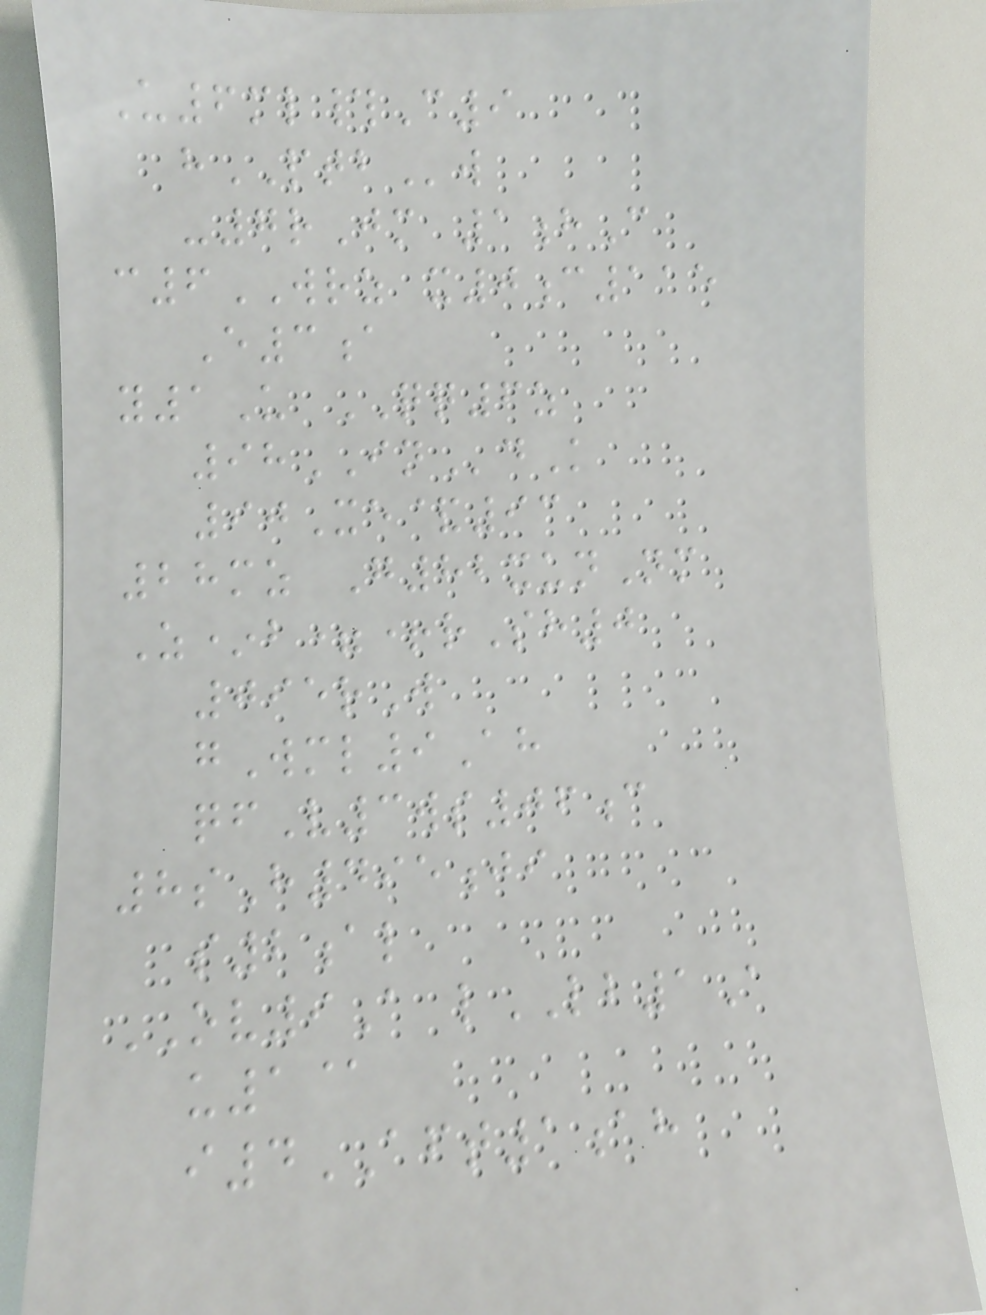U6ml#C9
hPTBw
-7rJm 1hC
c6WRZ x0c115
E3a
y1U QQ6z
98INdK
90Xe&93
28mz G82xunNm
Z*b=+rSh0
095rW
gWml9Ah
qfV3ws06c
8sH495ji
s2al
OV9A lLB1A
u1@
i4AFT1ah
